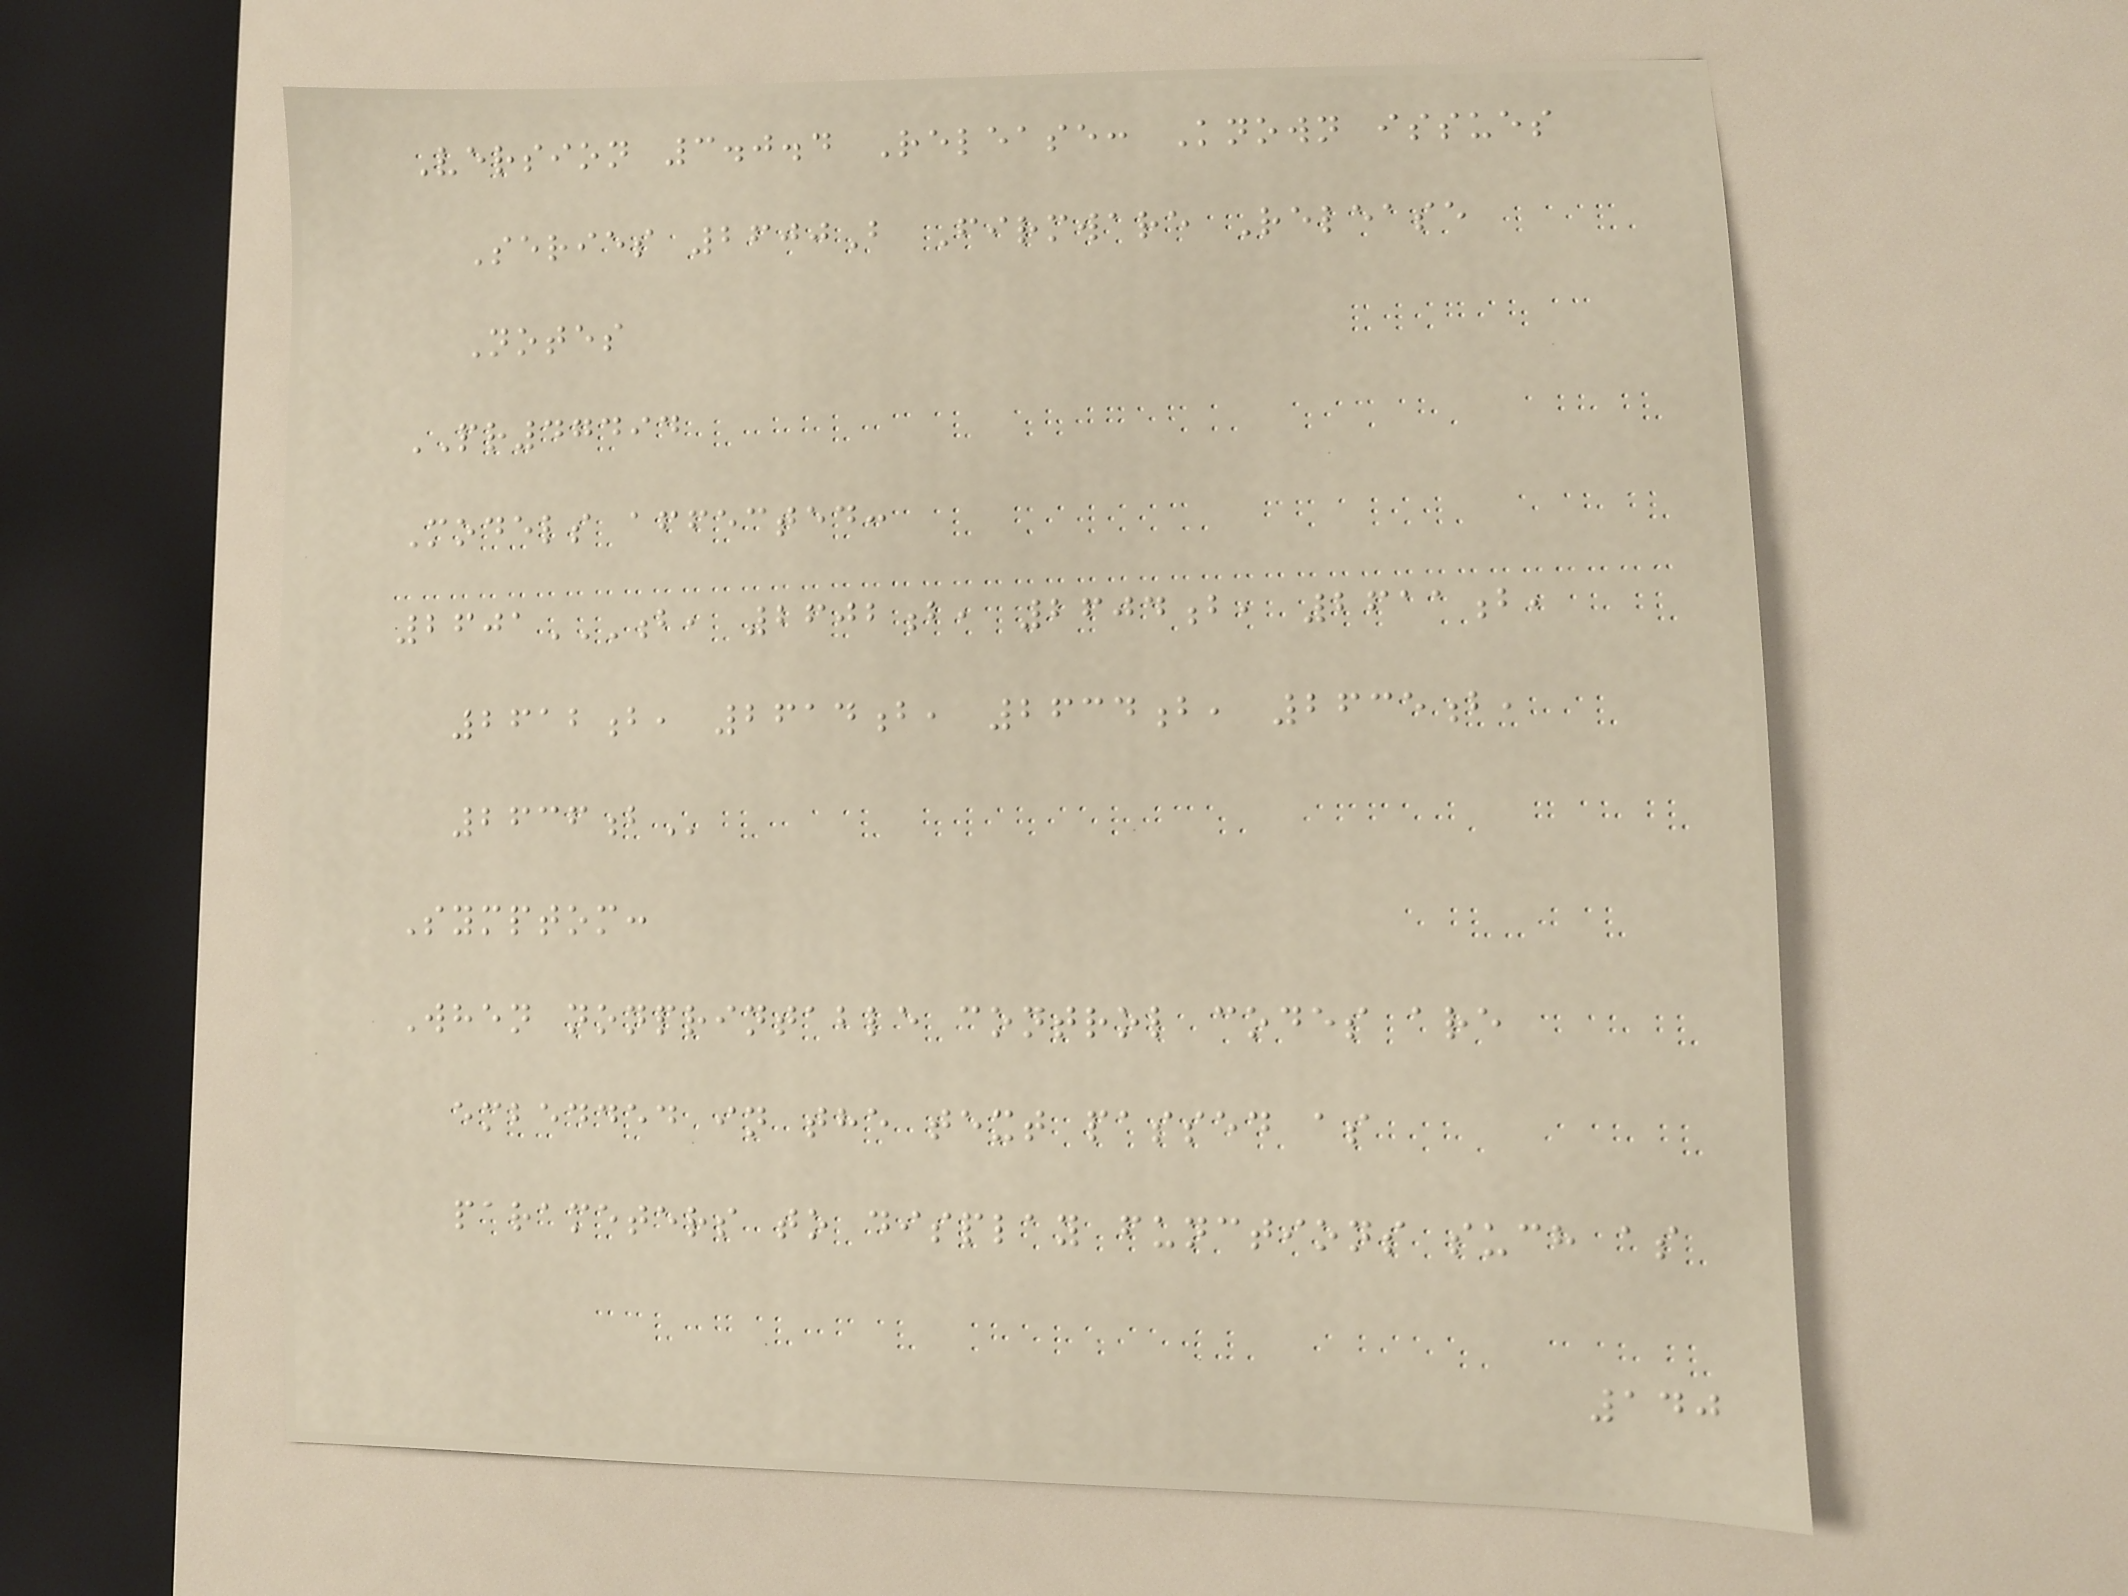Version 3.0.4 Release: Known issues
Series 2600B Firmware Release
Notes
PR47494
Models affected:
2601B, 2602B, 2604B, 2611B,
2612B, 2614B, 2634B, 2635B,
2636B
Symptom:
When nonprintable control codes are
embedded in the text passed as
parameters to display functions such as
140
